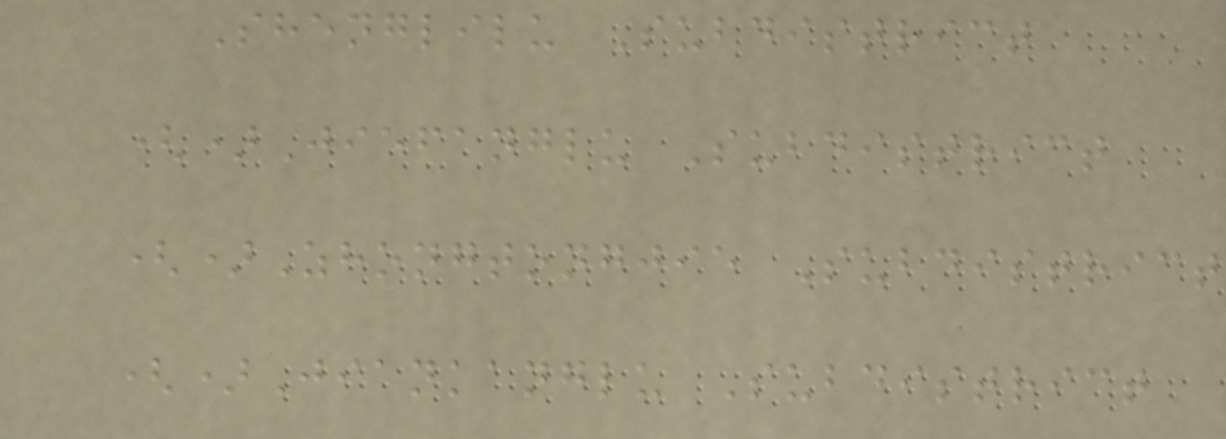Shenglilu Subdistrict
()Jiefanglu Subdistrict
()Zhongtongjie Subdistrict
()Jiankanglu Subdistrict
